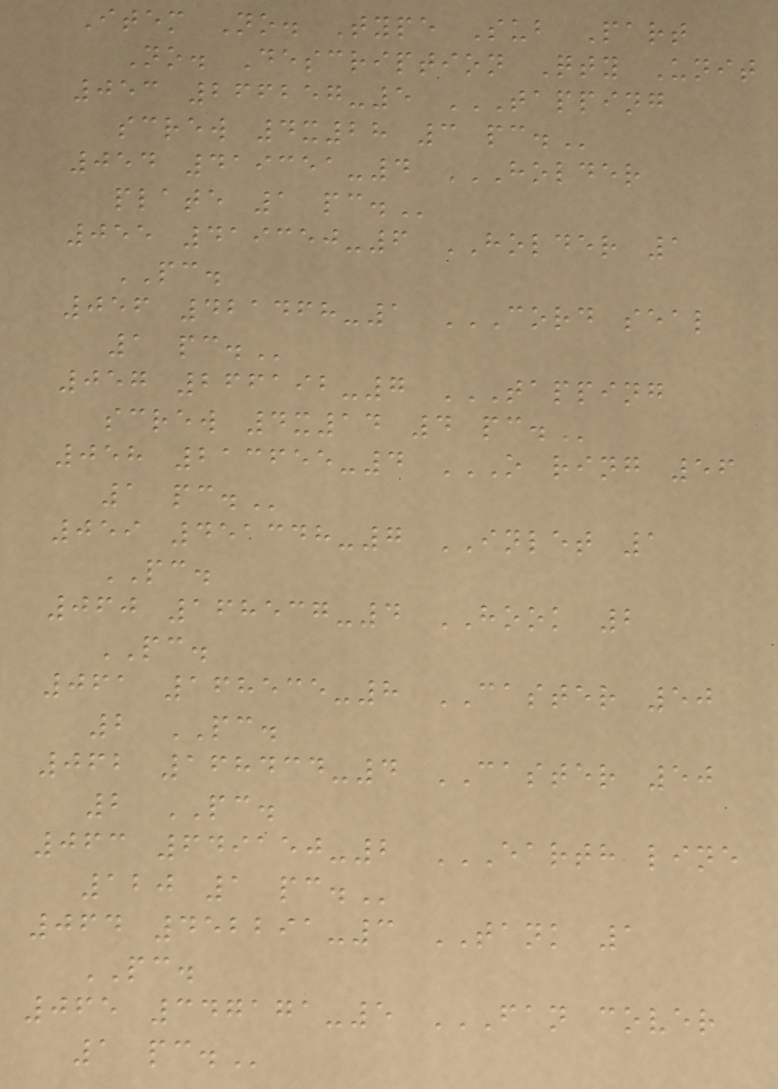Item No. Type Sub Part
No. Description Qty Unit
053 266257-5 TAPPING
SCREW 4X28 3 PC.
054 419351-4 HOLDER
PLATE 1 PC.
055 419350-6 HOLDER 1
PC.
056 421468-1 CORD SEAL
1 PC.
057 266192-7 TAPPING
SCREW 4X14 4 PC.
058 213655-4 O RING 56
1 PC.
059 451348-7 INLET 1
PC.
060 168537-4 HOOK 2
PC.
061 168535-8 CASTER 50
2 PC.
062 168434-4 CASTER 50
2 PC.
063 649150-2 EARTH LINE
120 1 PC.
064 452291-3 TANK 1
PC.
065 347171-5 FAN COVER
1 PC.
